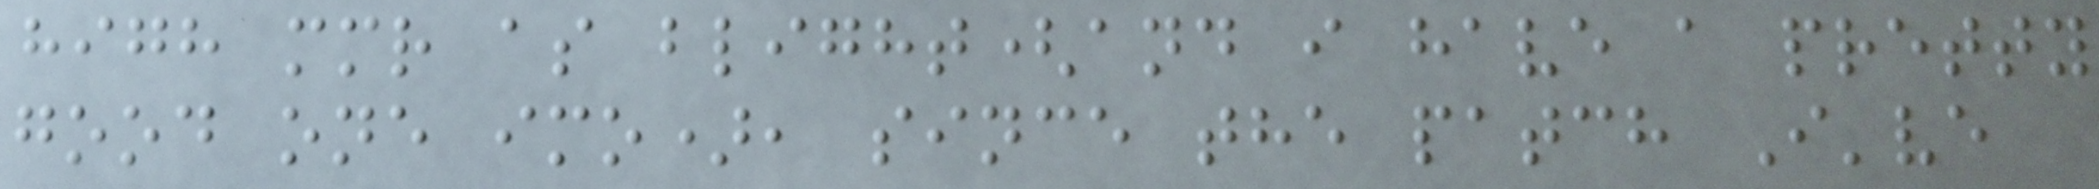high mmr as blight(and i have a pretty
good one imo), since the patch I've
